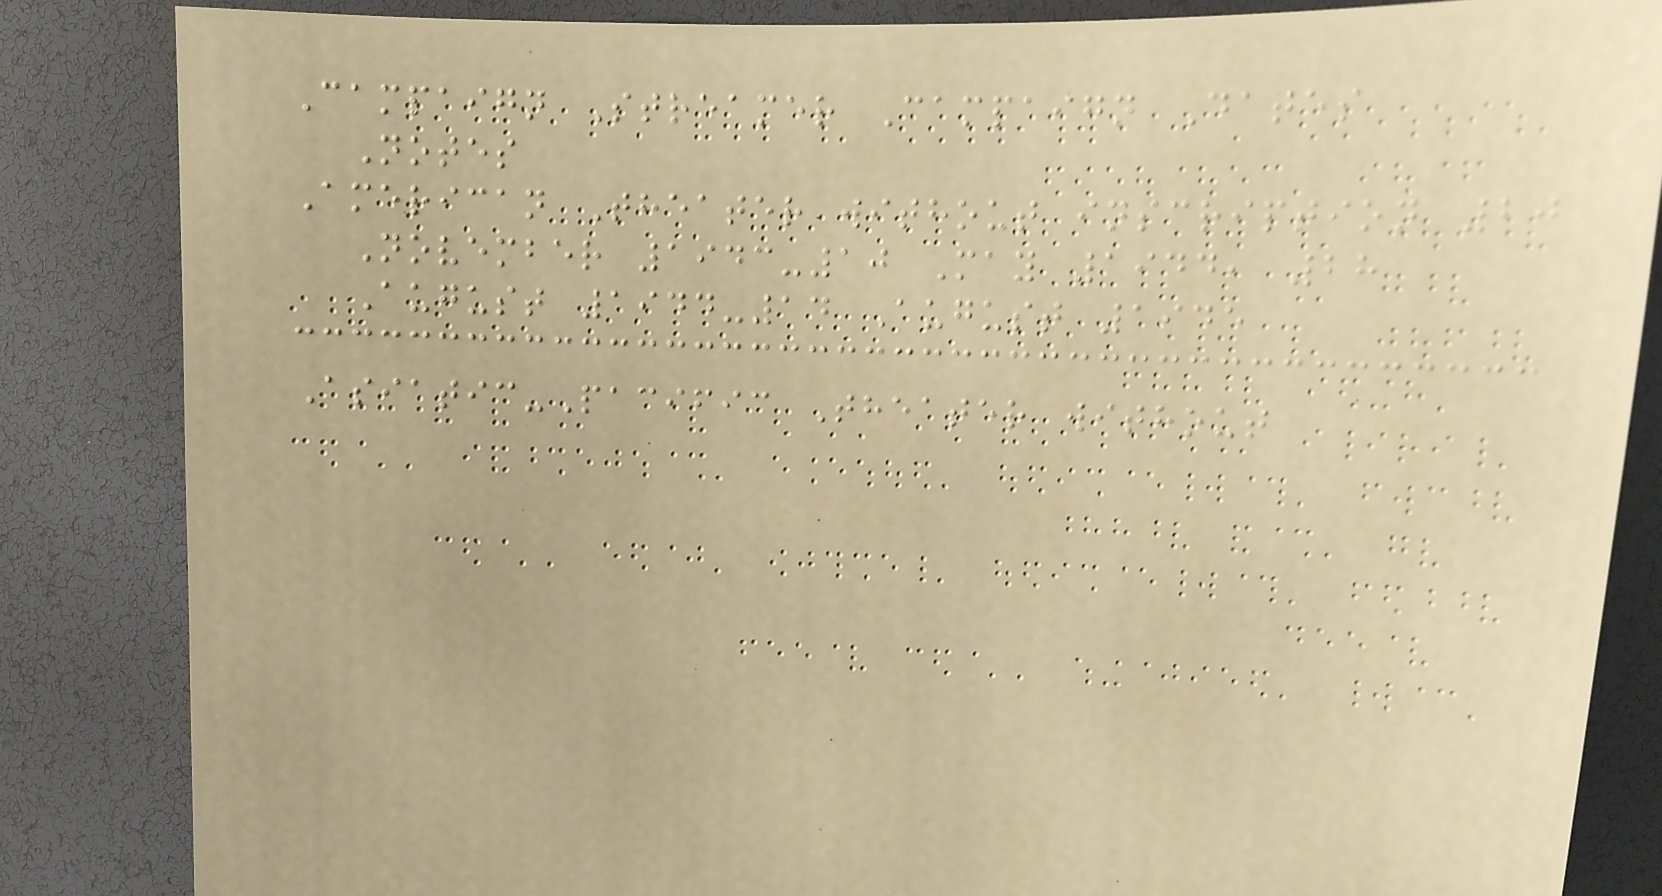Campaign Streamer Campaign Dates
Notes
American Theater without inscription 20
November 1943-10 May 1944, 28
August 1944-14 August 1945
Asiatic-Pacific Theater without
